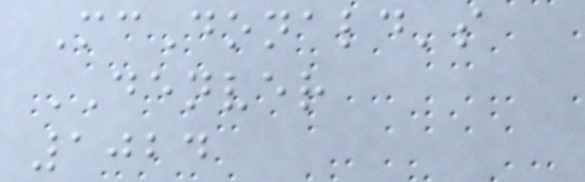McDonald's
DENVER
1024
